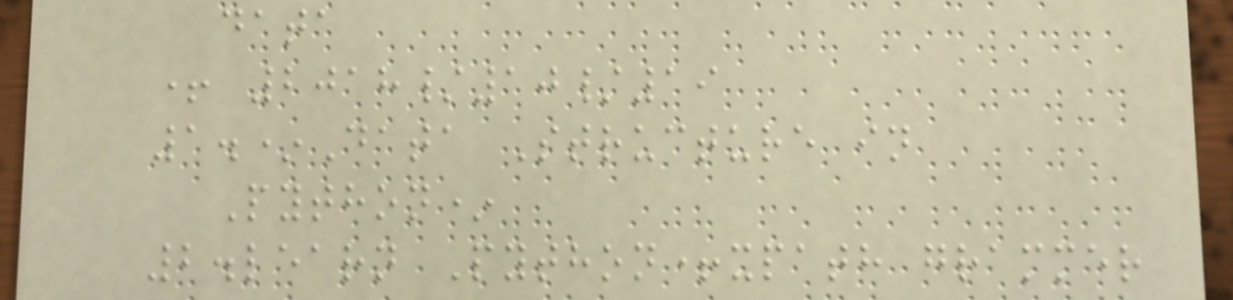data
+ 2018/10/19
1.*Data Structure in
Python*
2.learn Python+xpath grammer
